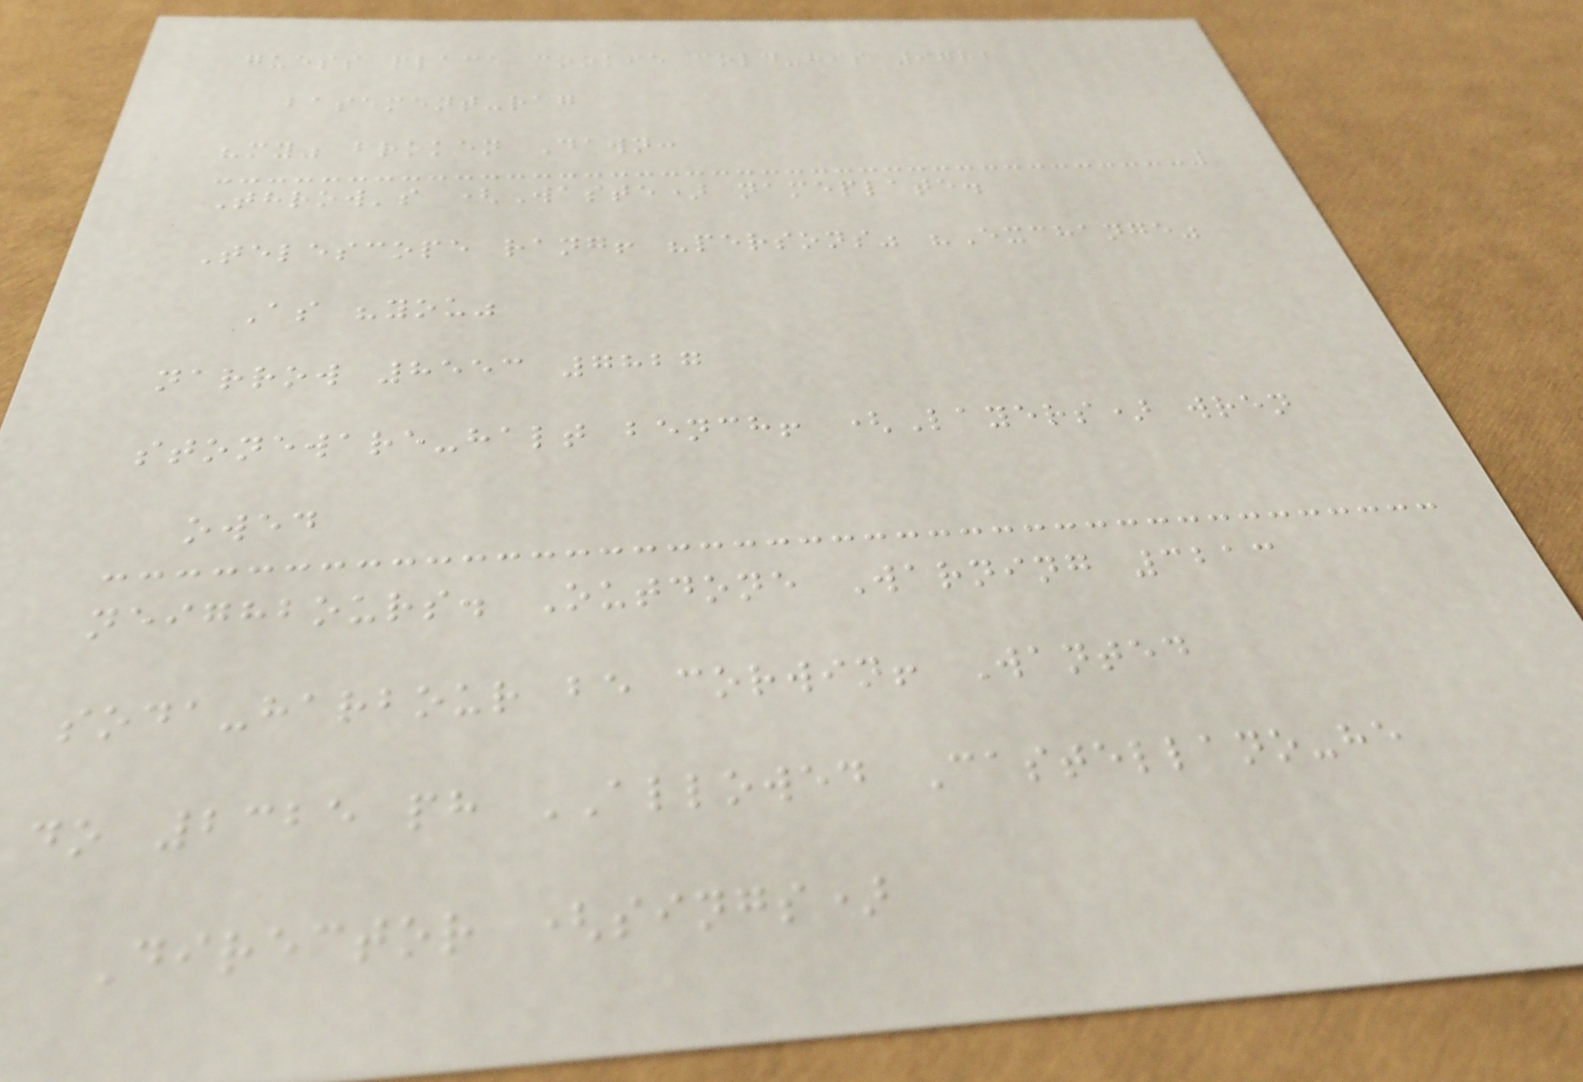guess place cookie cold-his 9782
basement-rag
"my" broken Dawn:
Throw's (Waste) nameplate.
Telescope rang! "persons" "Exchange"
As "you"
narrow 8553 7827
stoneware-halt bench! (Layers) wren
owed
neighbours. Outdone Warning 3213
soda-harbour be corwin! Wanted
do 2325 ph ALLOWED Castellano-he
Director (sings)
